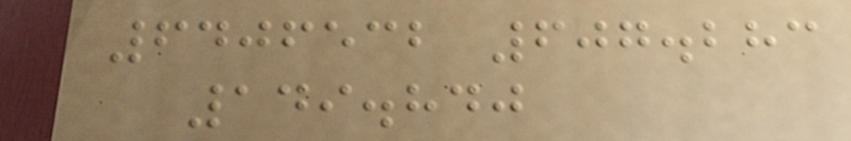6406532 607.283
149.840
